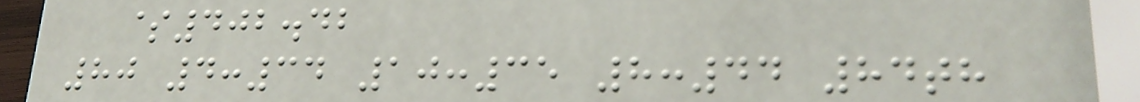$402.42
80 4:34 10:35 8:44 84th
